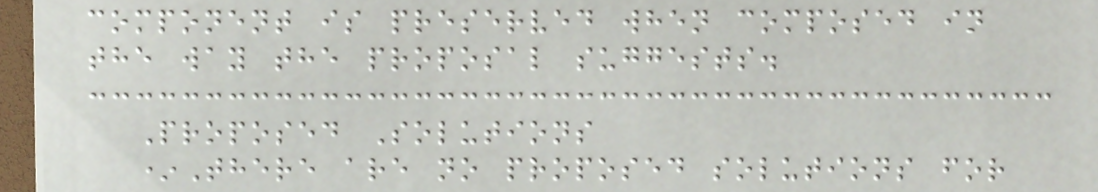component is preserved when composed in
the way the proposal suggests.
Proposed Solutions
*There are no proposed solutions for
